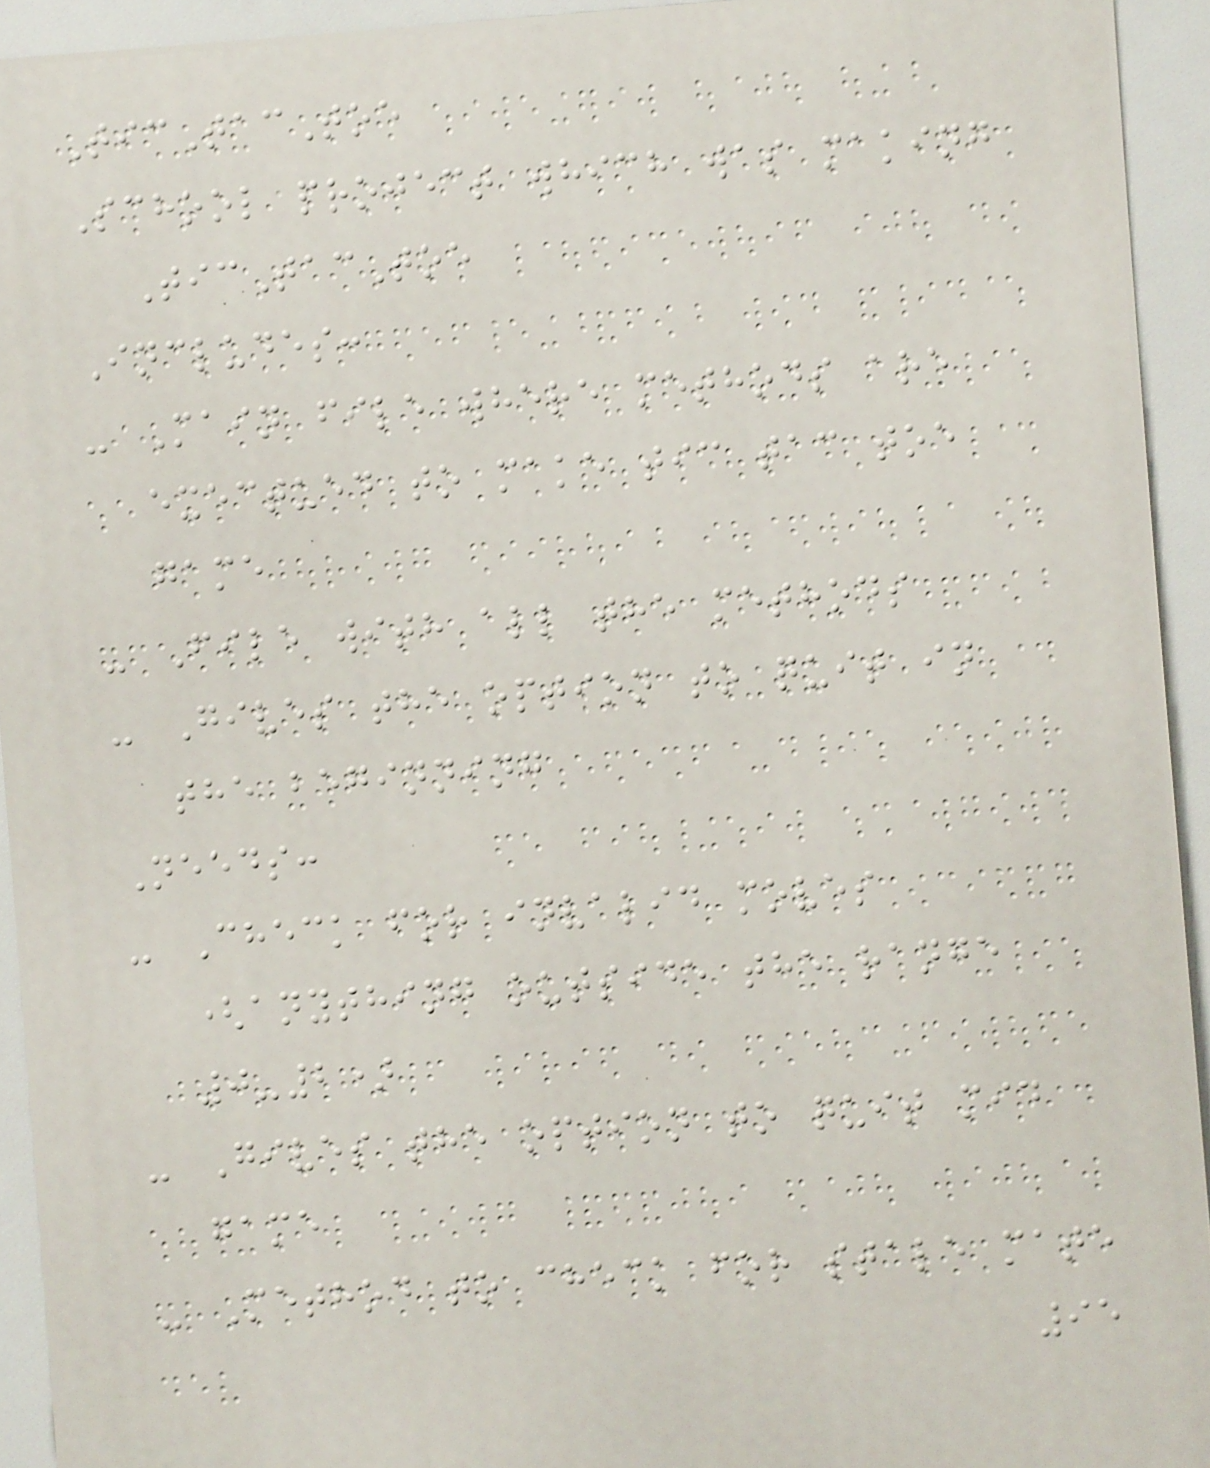TicTacToe
School project which was making
TicTacToe
Includes:
- Main file where methods are
exectued to make tic tac toe
game
- File with all the methods
- Gives the option to quit in
the beginning
Needs:
- Check for invalid moves
(anything outside the range
0-2)
- Gives the option to quit mid
game
- Method to check for stale mate
95
